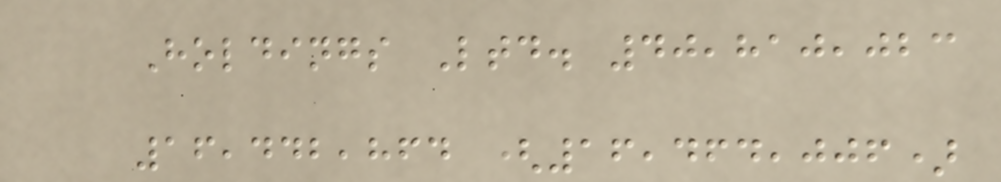Holdings Ltd. 40,810,023
16,442,864 (16,464,006)
